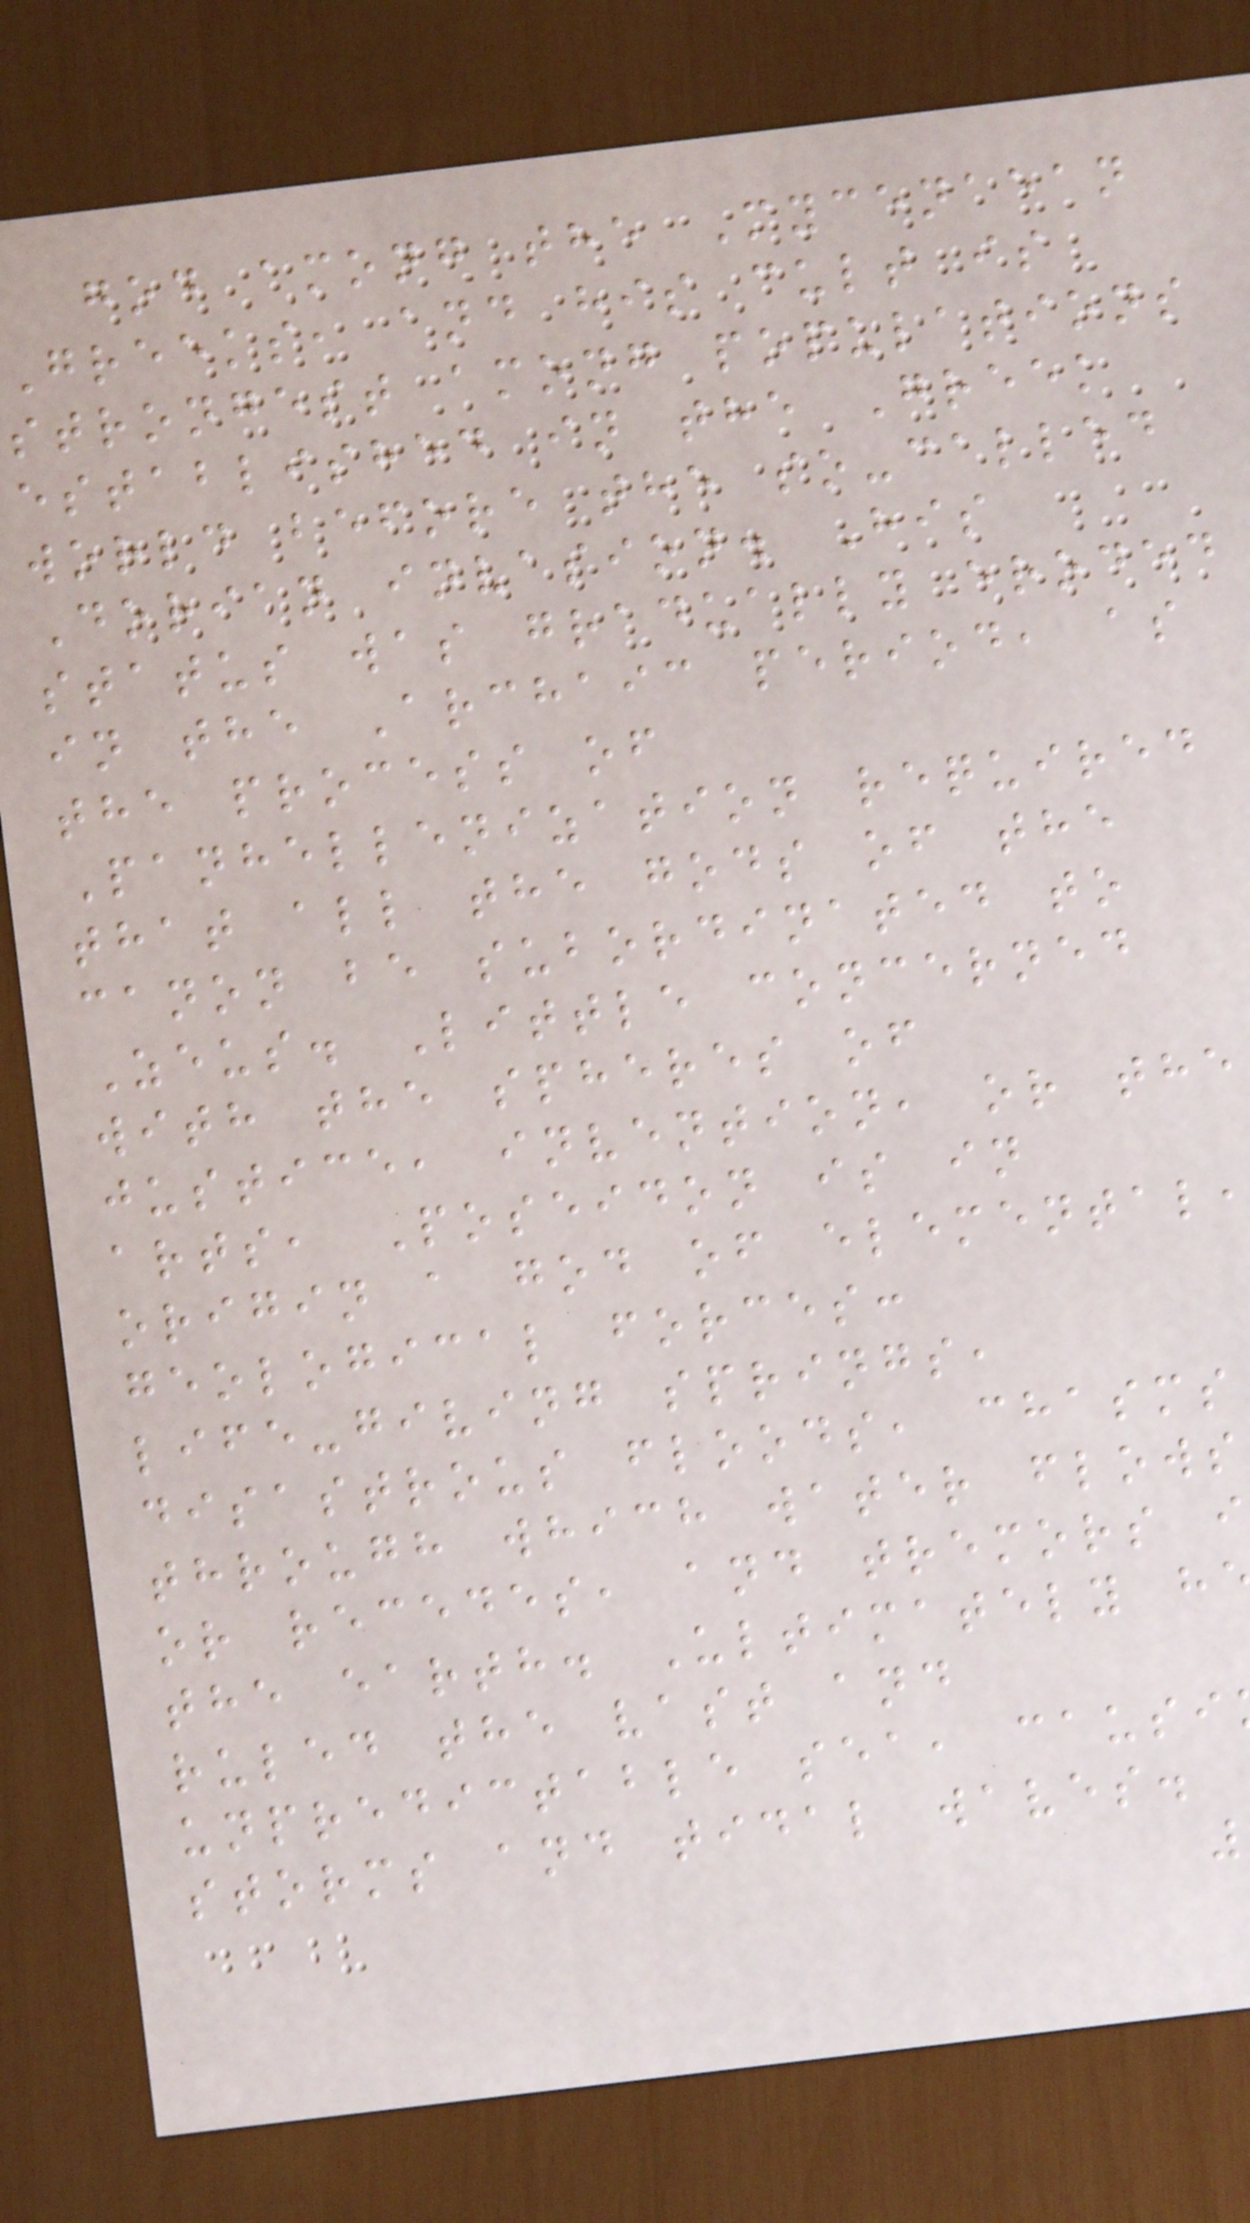god among the Mycenaean
Greeks, and his cult is
strongest among populations
established in the Greek
world before the so-called
Dorian invasion. His
status was gradually eroded
in the Archaic period, as
the process of
Panhellenization required
that all the gods of the
canon be subordinated to
Zeus. Little concerned
with the spheres of
justice, invention, or the
arts, Poseidon is in
origin a god of elemental
geological forces:
life-giving springs,
disastrous floods, chasms
through which water flows
or recedes, and tremors i
the earth. Ultimately h
ruled the vast and
unpredictable sea, causi
storms and tidal waves.
